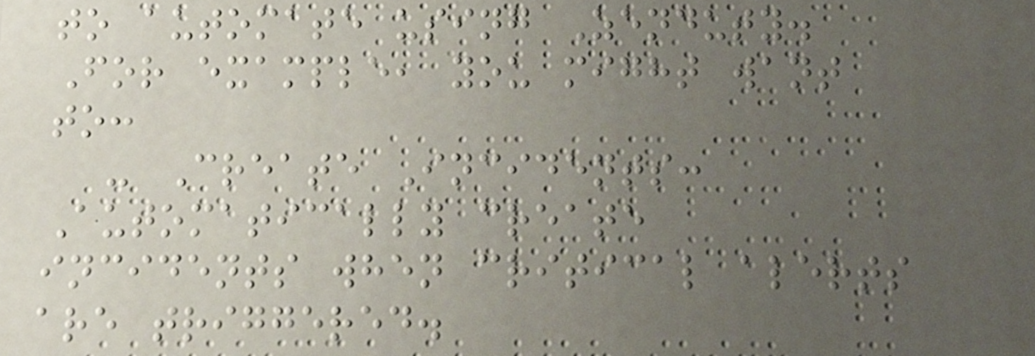to automate using Zenduty.
For example, you might want
to:
- Create Incidents:
Automatically create
incidents when critical alerts
are triggered.
